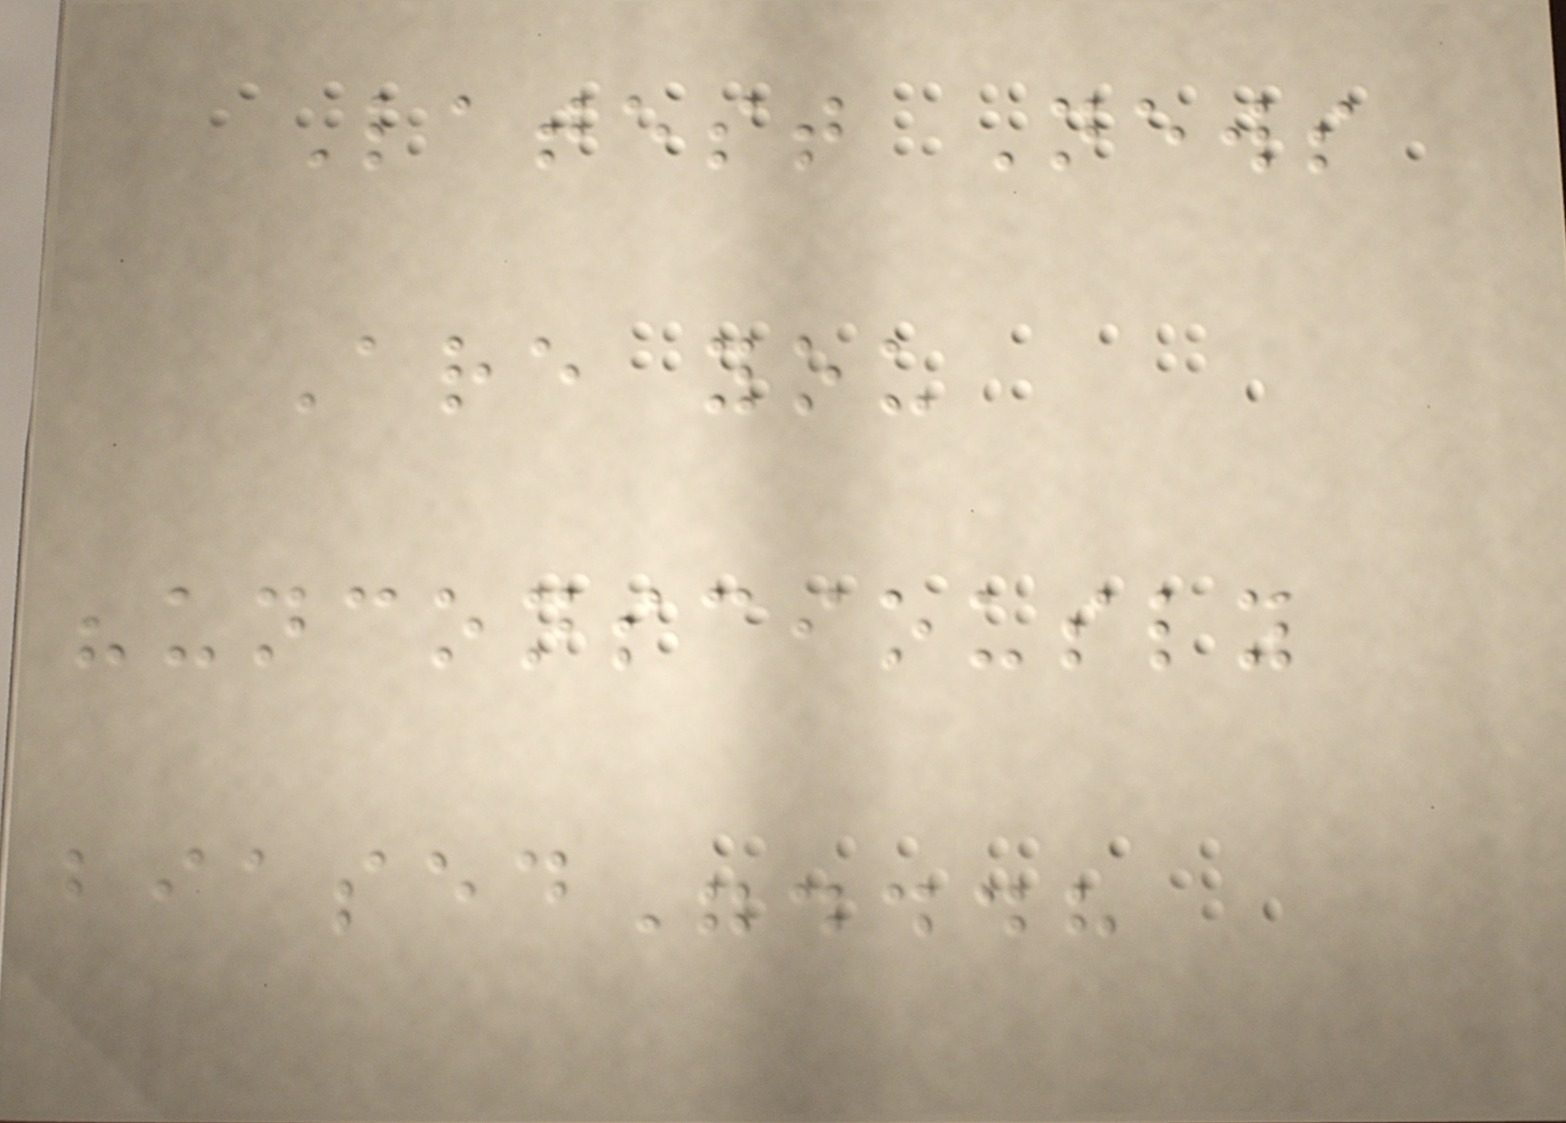Latest News
Are you
"unconsciously
biased"...?
